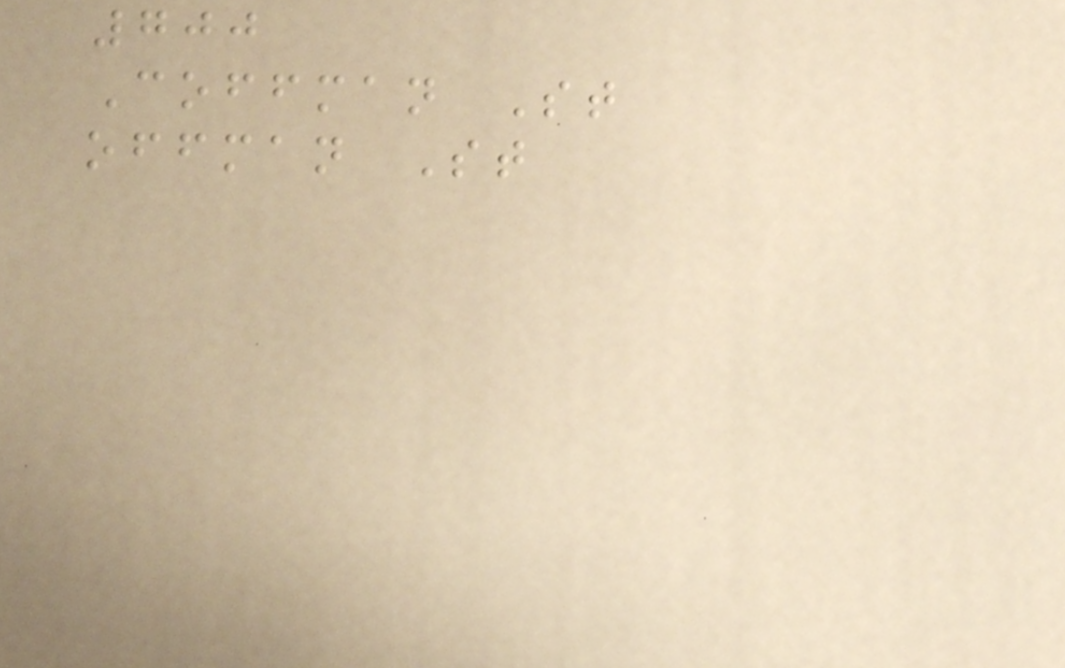700
Coffman St
offman St
